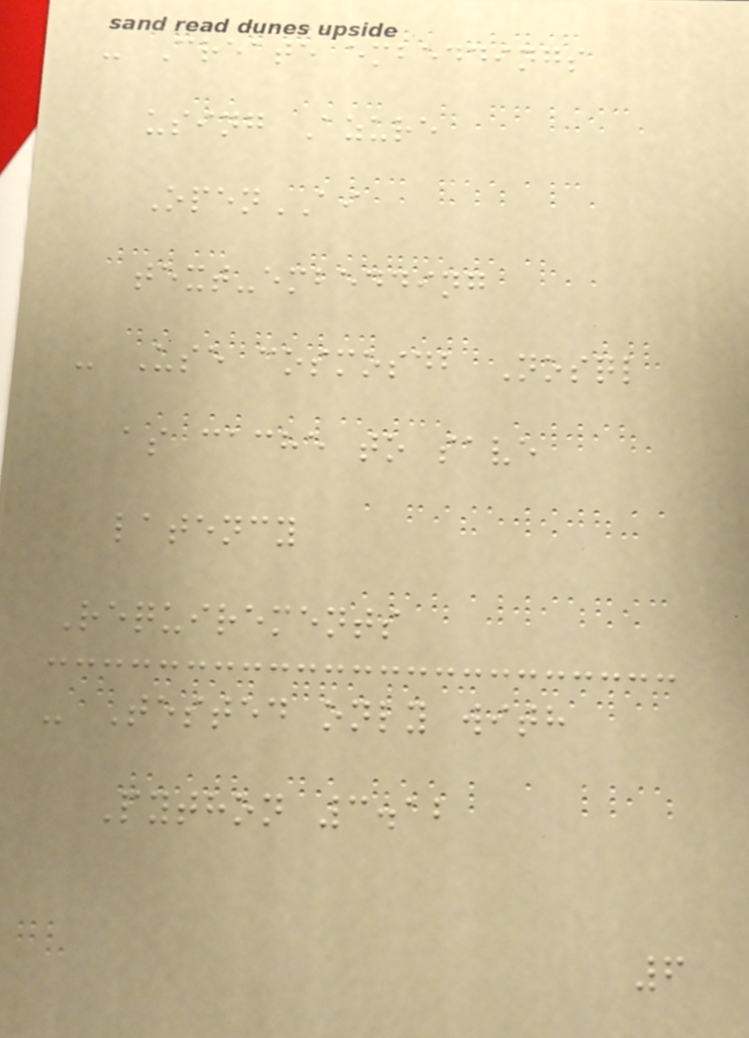- Create embeddings
using Azure
OpenAI
text-embedding
- Use cosmosdb Nosql
as cache to save
latency
Requirements
- Tested only with
Python 3.12
6
